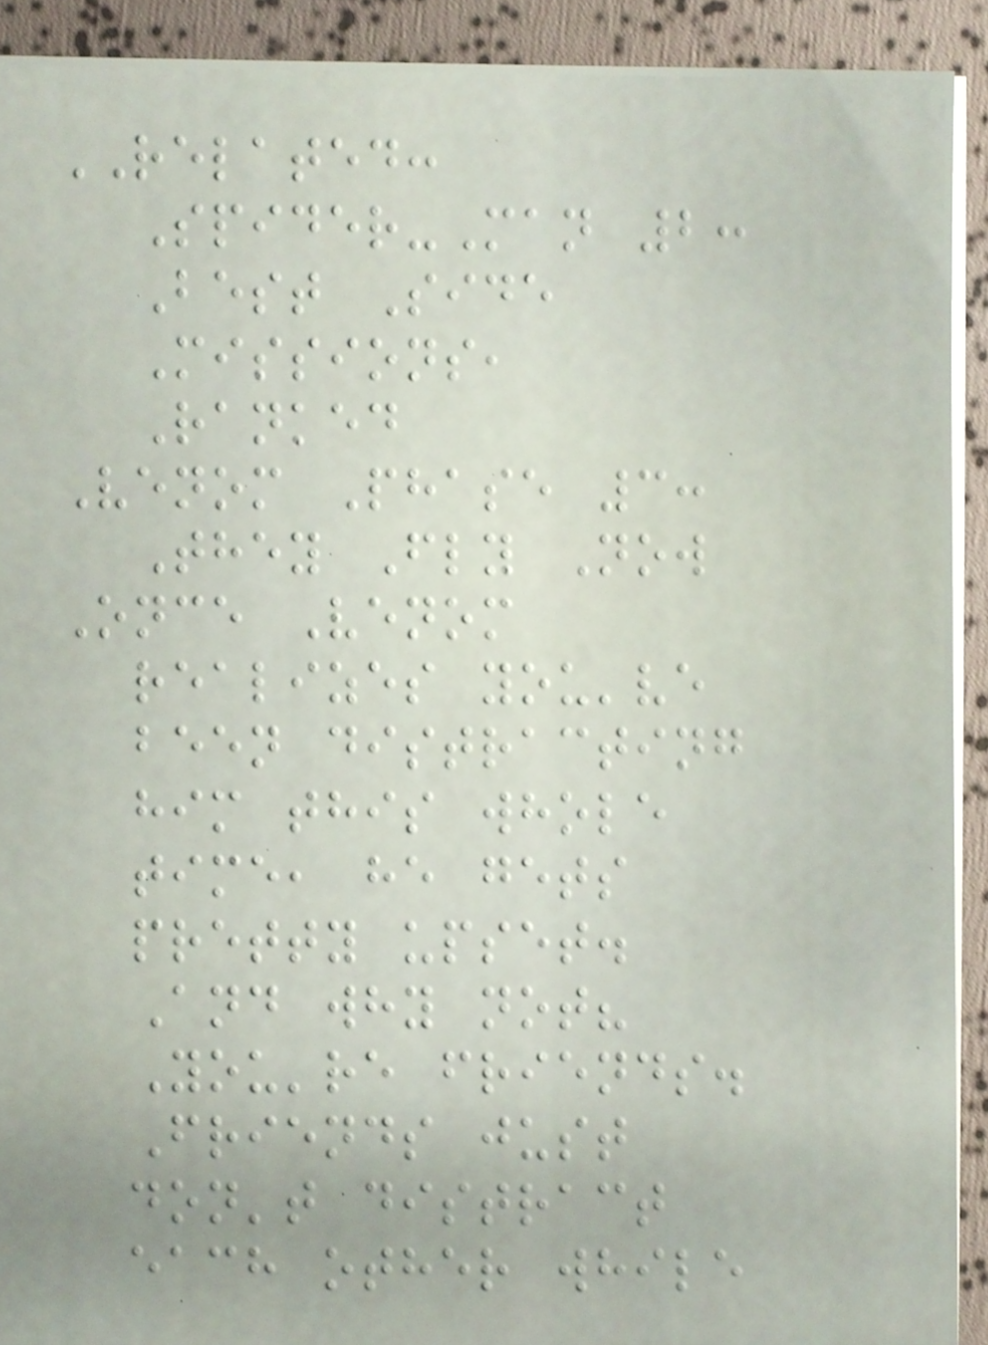RELATED:
Spider-Man 2:
Best Side
Missions,
Ranked
Venom Phase 3:
They Fly Now
Once Venom
realizes you've
been distracting
him this whole
time, he gets
pretty upset.
And why not?
You're friends.
Friends just
don't distract
each other while
